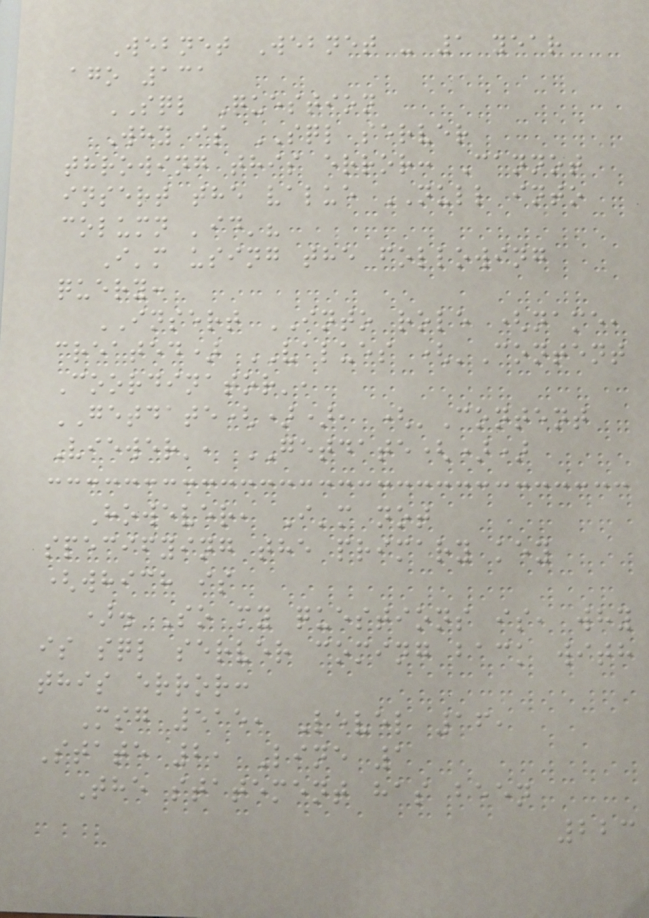Webnet Webnet - 1 year
ago 131
SQL Question
Why is SQL server
throwing this error: Cannot
insert the value NULL into
column 'id'?
I'm using the following
query:
INSERT INTO role (name,
created) VALUES ('Content
Coordinator',
GETDATE()), ('Content
Viewer', GETDATE())
However, I'm not
specifying the primary key
(which is
). So my questions is, why
is sql server coming back with
this error:
Msg 515, Level 16,
State 2, Line 1
The statement has been
223
